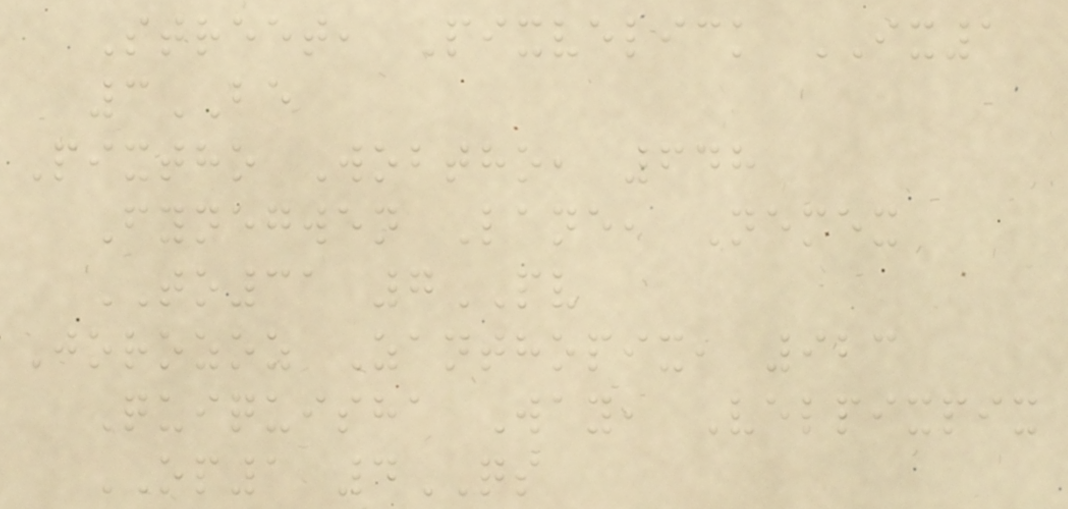Street, Pixvelick IX1
3BE
Pixtho Wobtho, 648
Fynegwen Lane, Nemex
TO31 7PV
Jorozoz Zanthopix, 923
Quiquisha Way, Velpixpix
OP1 4QS
